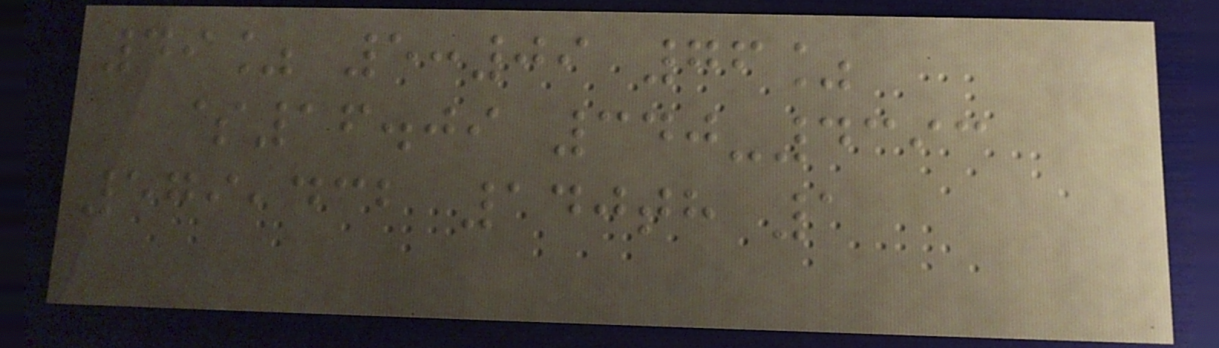49% 5:09 76%
$16.09 340-4393
579,432 140th 1
